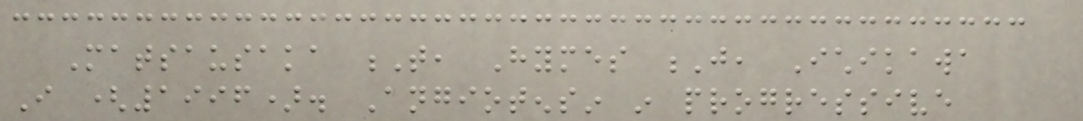Matsausaka T, Hymes J, Ichikawa
I (1996). Angiotensin in progressive
